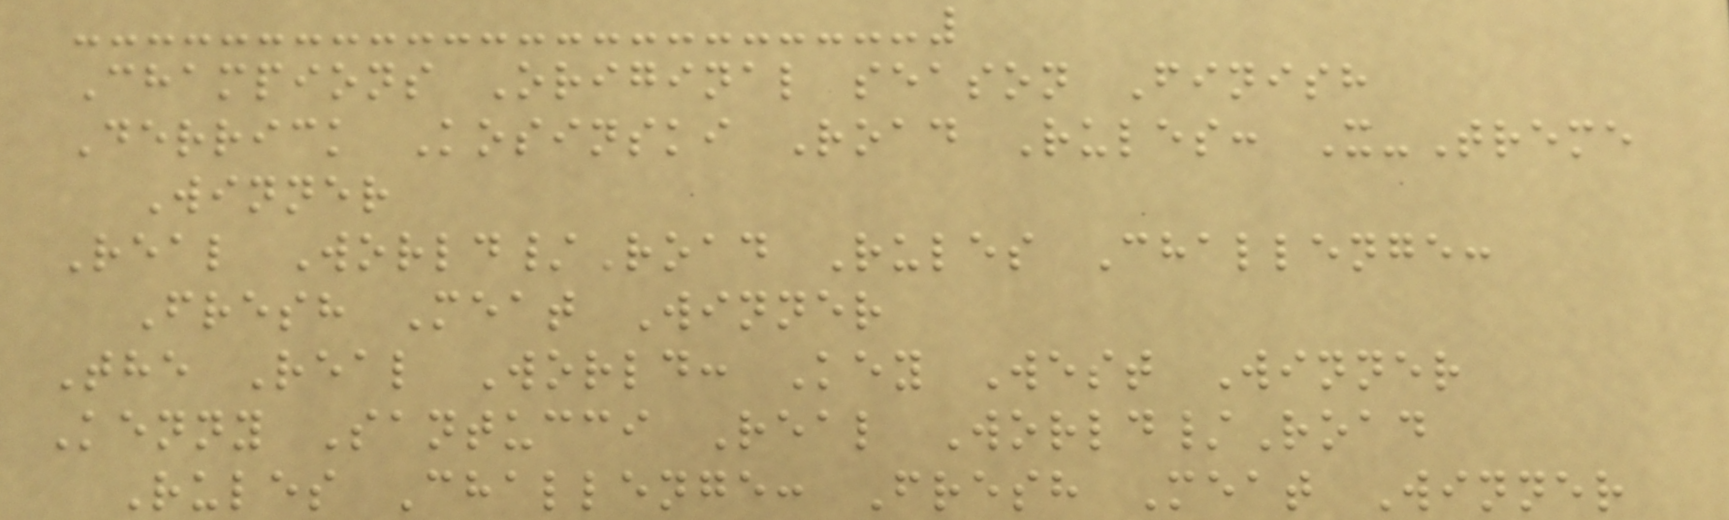Champions Original season Finish
Derrick Kosinski Road Rules: X-Treme
Winner
Real World/Road Rules Challenge:
Fresh Meat Winner
The Real World: Key West Winner
Kenny Santucci Real World/Road
Rules Challenge: Fresh Meat Winner
